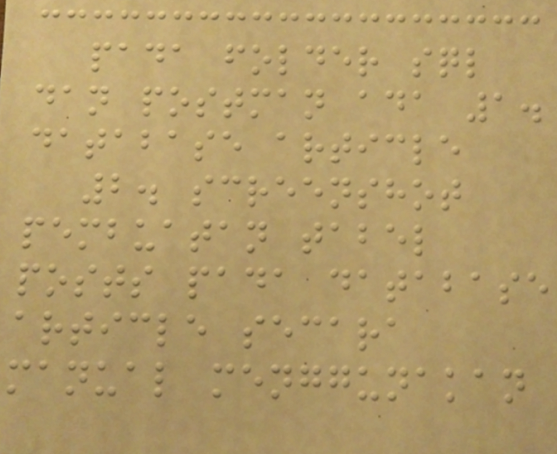pada folder sql
dan postman ada 1.
database article
2. screenshot
pembuatan tabel
posts pada database
article secara
manual menggunakan
